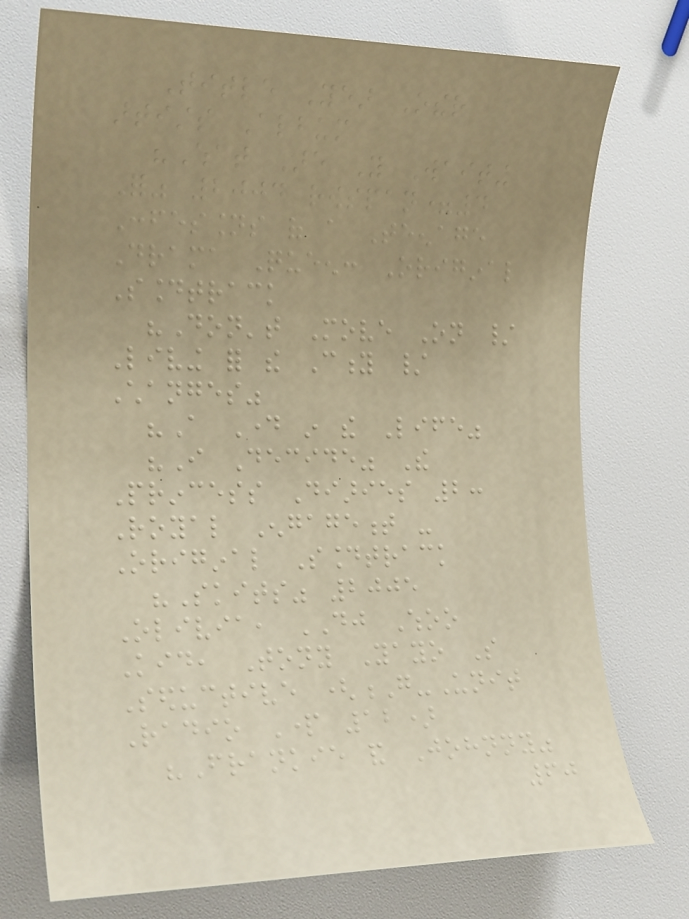Title Year Other
artists Album
"What Are You Waiting
For" 2004 rowspan=4
Confessions of a Teenage
Drama Queen: Original
Soundtrack
"Don't Move On /
Living for the City /
Changes"
"A Day in the Life"
"I Decide" The
Princess Diaries 2:
Royal Engagement -
Original Soundtrack
"Skits" 2005
Olivia, DJ Whoo
Kid, Tony Yayo So
Seductive (G-Unit
Radio Part 12)
"Frankie and Johnny"
60
